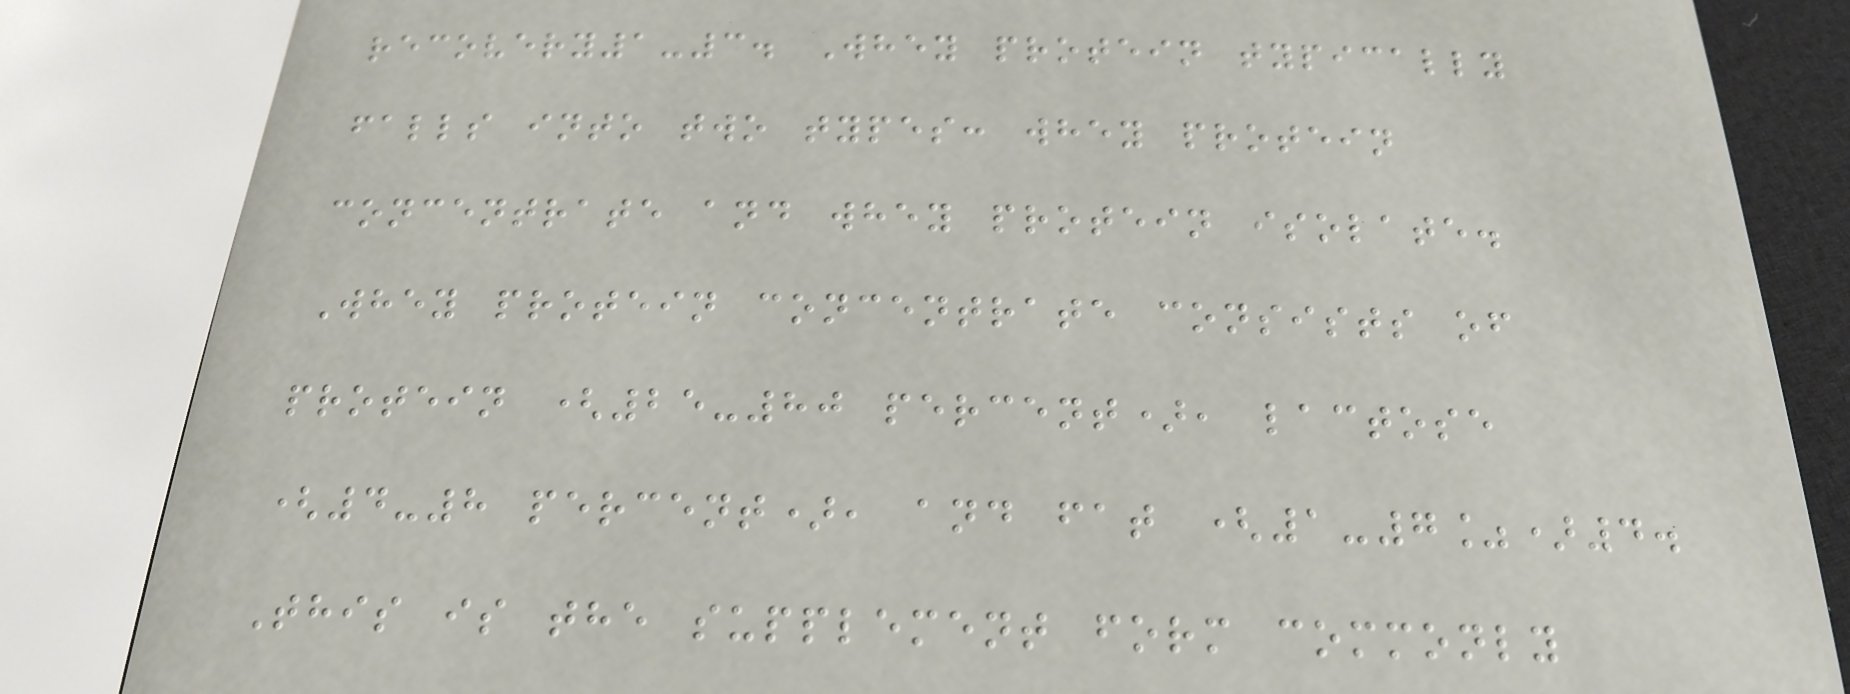recovery1-3. Whey protein typically
falls into two types: whey protein
concentrate and whey protein isolate.
Whey protein concentrate consists of
protein (25-80 percent), lactose
(4-8 percent), and fat (1-7%)4.
This is the supplement form commonly
